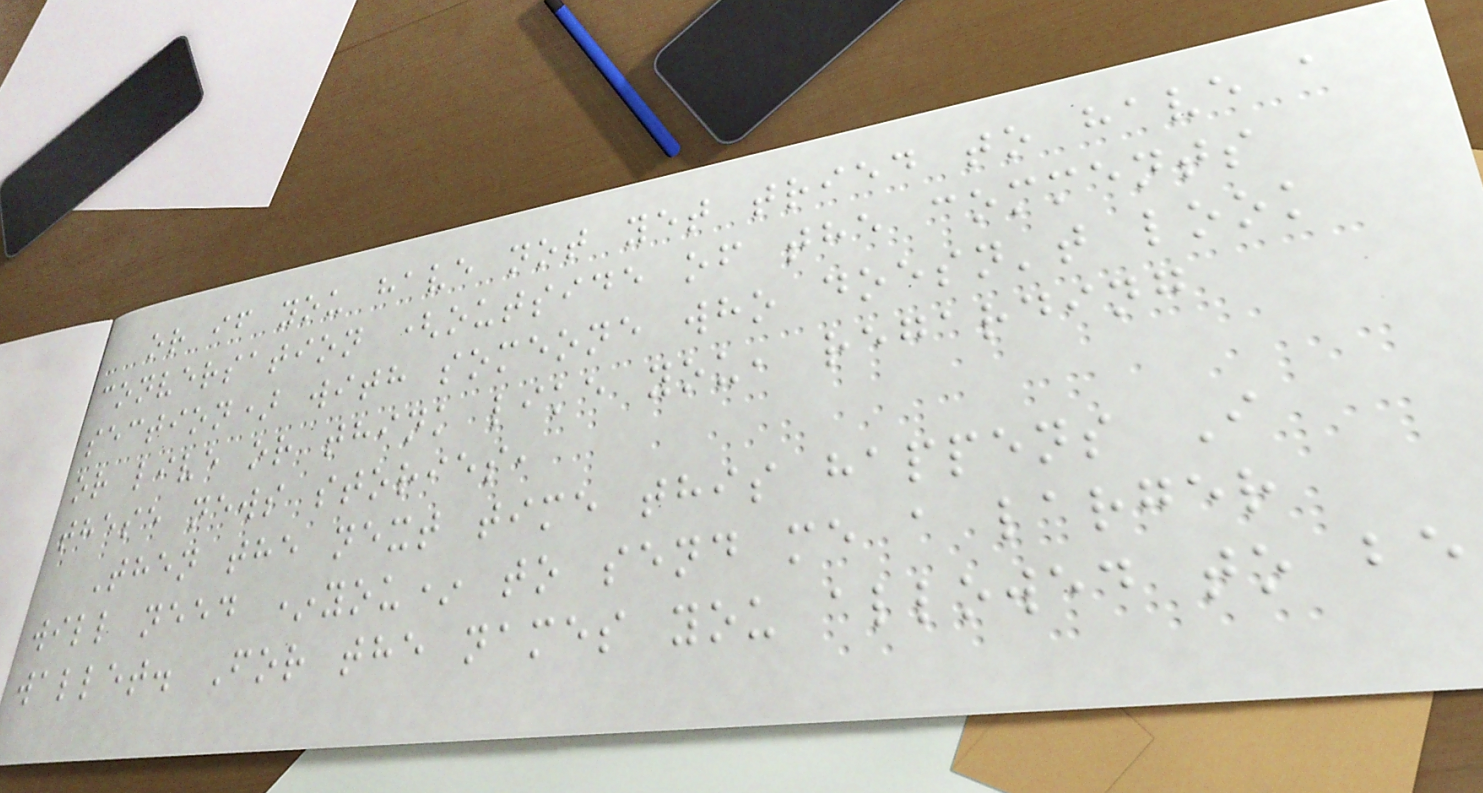or if you have not yet tried to have a
conversation (outside of the comments
section) with someone who doesn't look
or live or think like you, regarding
these news stories,
Then the next time this happens I
will need *you* to send me a larger
wallet. For the names you allowed to be
